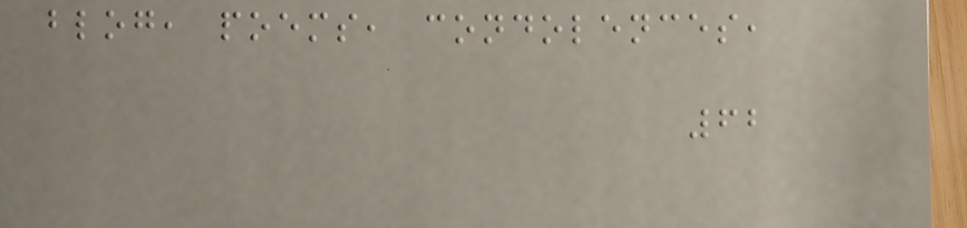blog, poems, condolences,
62
